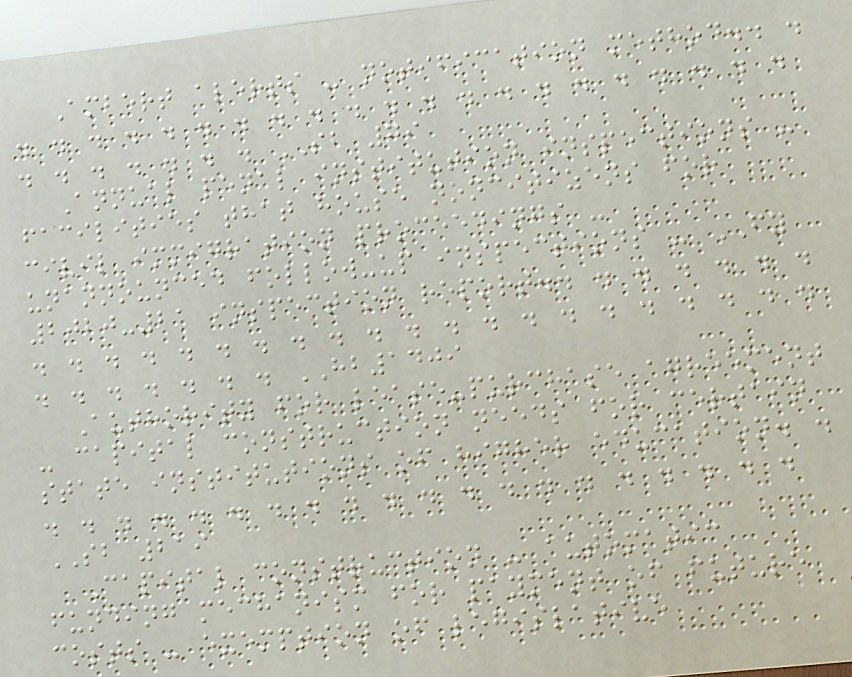Ambert alerts - notification method.. .
. . . . . . . . . . . . . . . . . . . . .
. . . . . . . SB 79
Annual penal institution inspections -
facilities that house noncitizens for
civil immigration proceedings -
unannounced follow-up inspections - FY
2020-21 inspection report.. . . . . . .
. . . . . . . . . . . . . . . . . . . . .
. . . . . . . HB1409
Authority for lease-purchase agreement
- capital construction needs for certain
state institutions of higher education. .
. . . . . . . . . . . . . . . . . . . .
SB 219
Capital construction - automatic
funding mechanism for payment of future
costs - exemption of legislative
